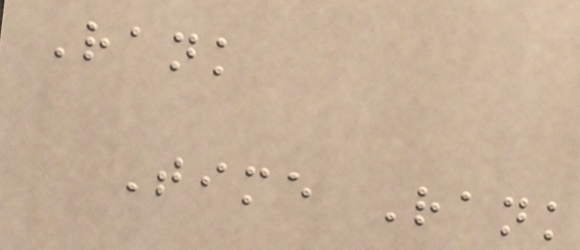Rank
Time Rank
